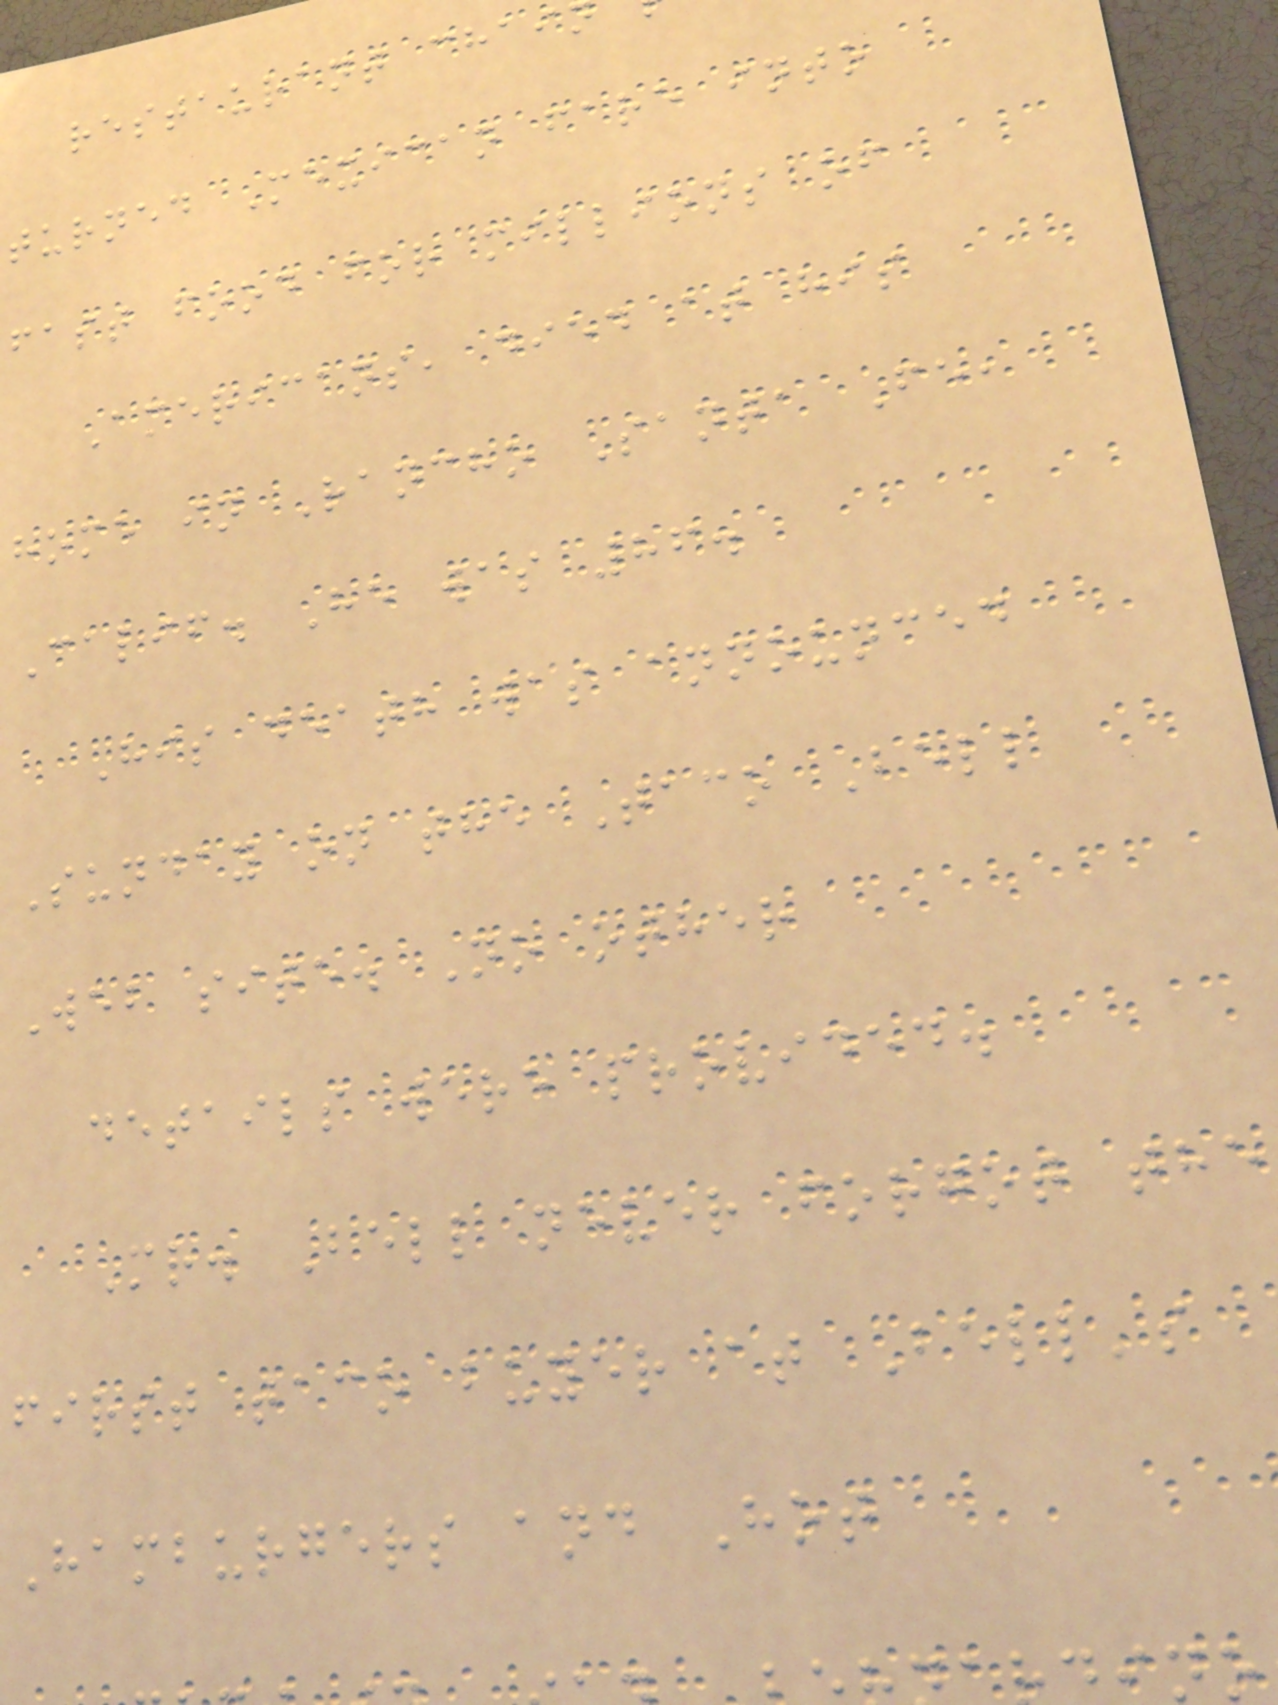restaurant chai
turned Mexican fare into
fast food for millions of
Americans, died at his
home in Rancho Santa Fe,
Calif. He was 86.
His death was announced
Sunday on the Taco Bell
Web site. No other
details were provided.
Mr. Bell never forgot the
first taco buyer at Bell's
Hamburgers and Hot
